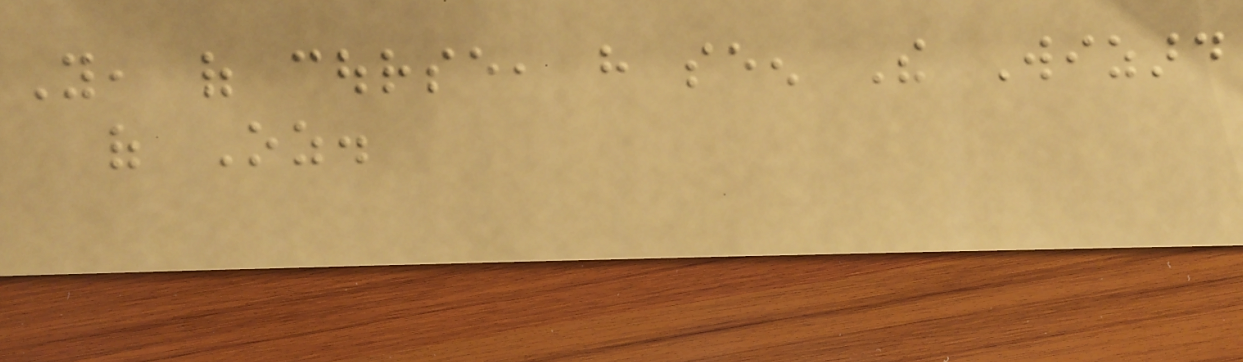You, of course, have seen The Wizard
of Oz.
